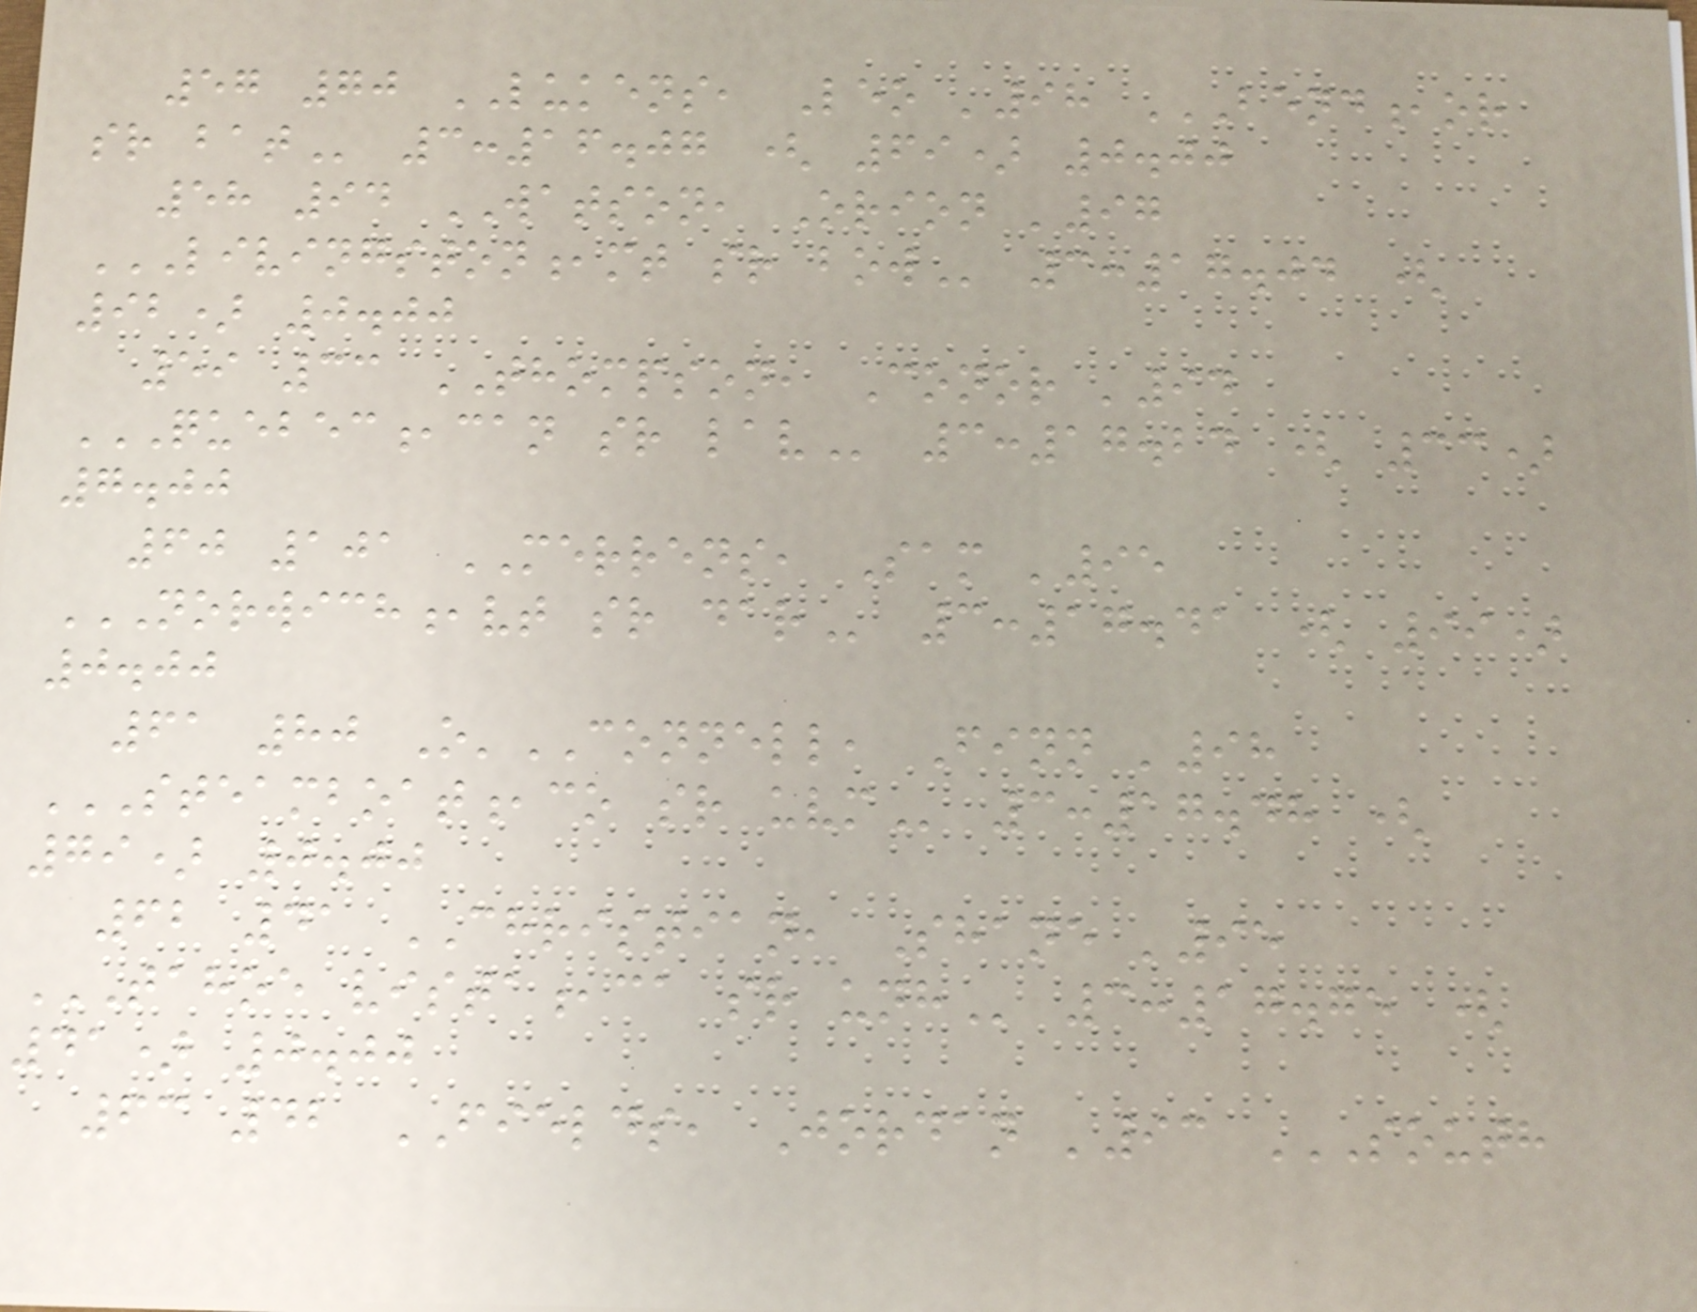57 70 LUKENS, Leo '98 BEND,OR
SR BAT 3:16.07 ( 69) 0.00
58 94 WATSON, Orion '97
LIVINGSTON,MT SR BOW 3:17.04 (
92) 0.00
59 33 THOMPSON, Conor '94
QUEBEC,CAN SR LAV 3:17.24 ( 33)
7.00
60 101 MERRENS, Sam '95
NORWICH,VT SR DAR 3:17.41 ( 99)
0.00
61 80 O'CONNELL, Finn '98
STEAMBOAT,CO SR UVM 3:17.48 (
79) 0.00
62 41 CHRISTIAN, Shane '95
TAHOE VISTA,CA SR UNH 3:17.75 (
41) 0.00
63 42 FIELDS, Jordan '93 SOUTH
